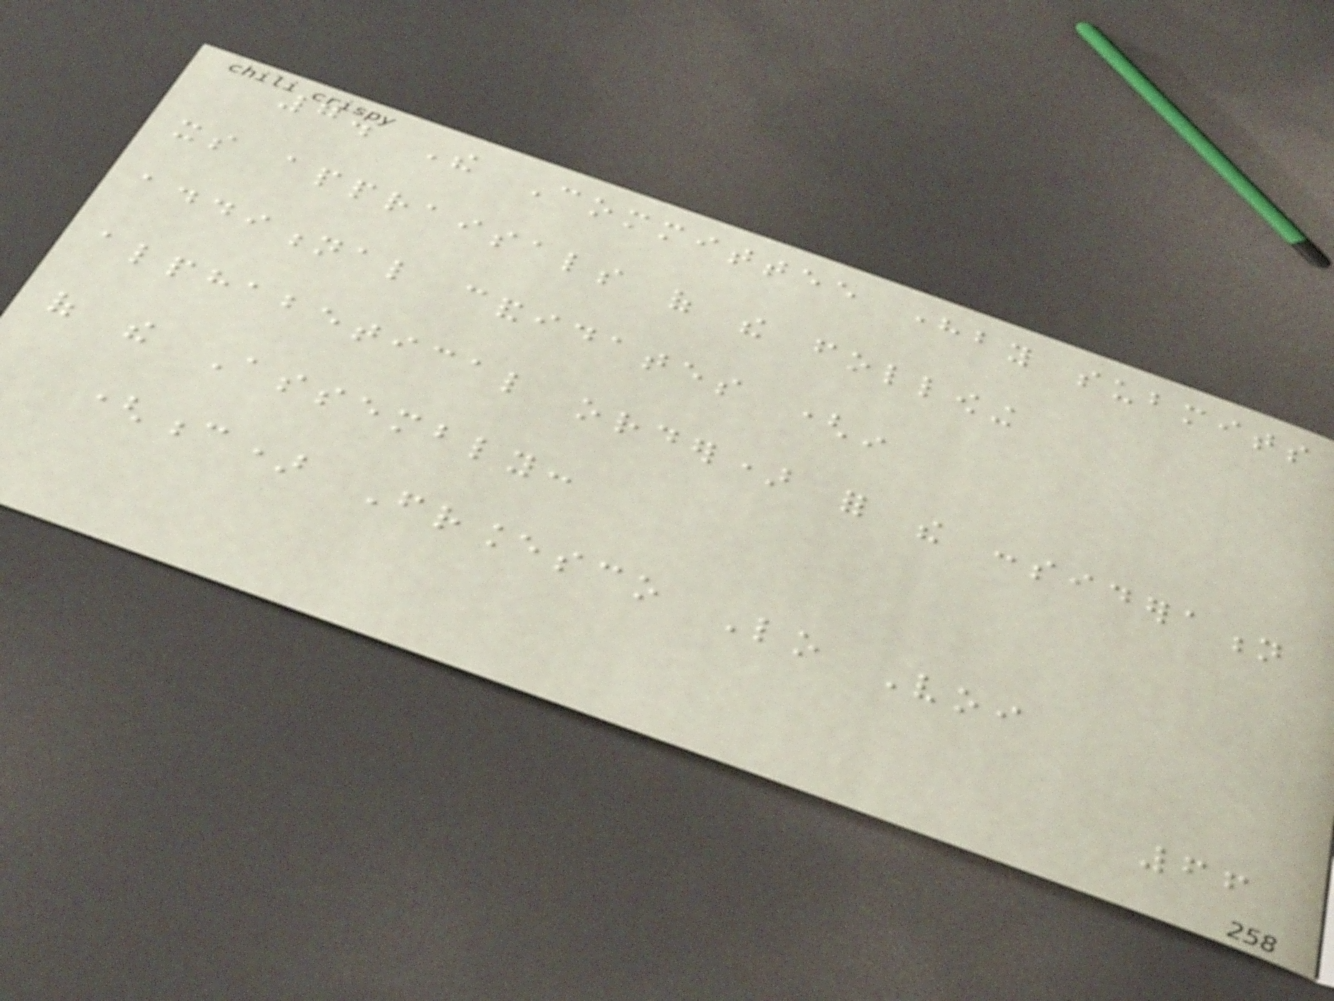7. The Committee hereby submits
its appraisals of the following
additional candidates (in
alphabetical order) for the consideration
of the Assembly:
(c) Francesco Lo Voi
66
